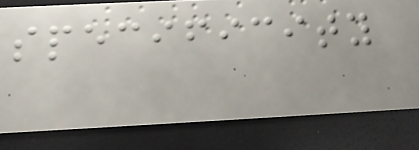specificity
